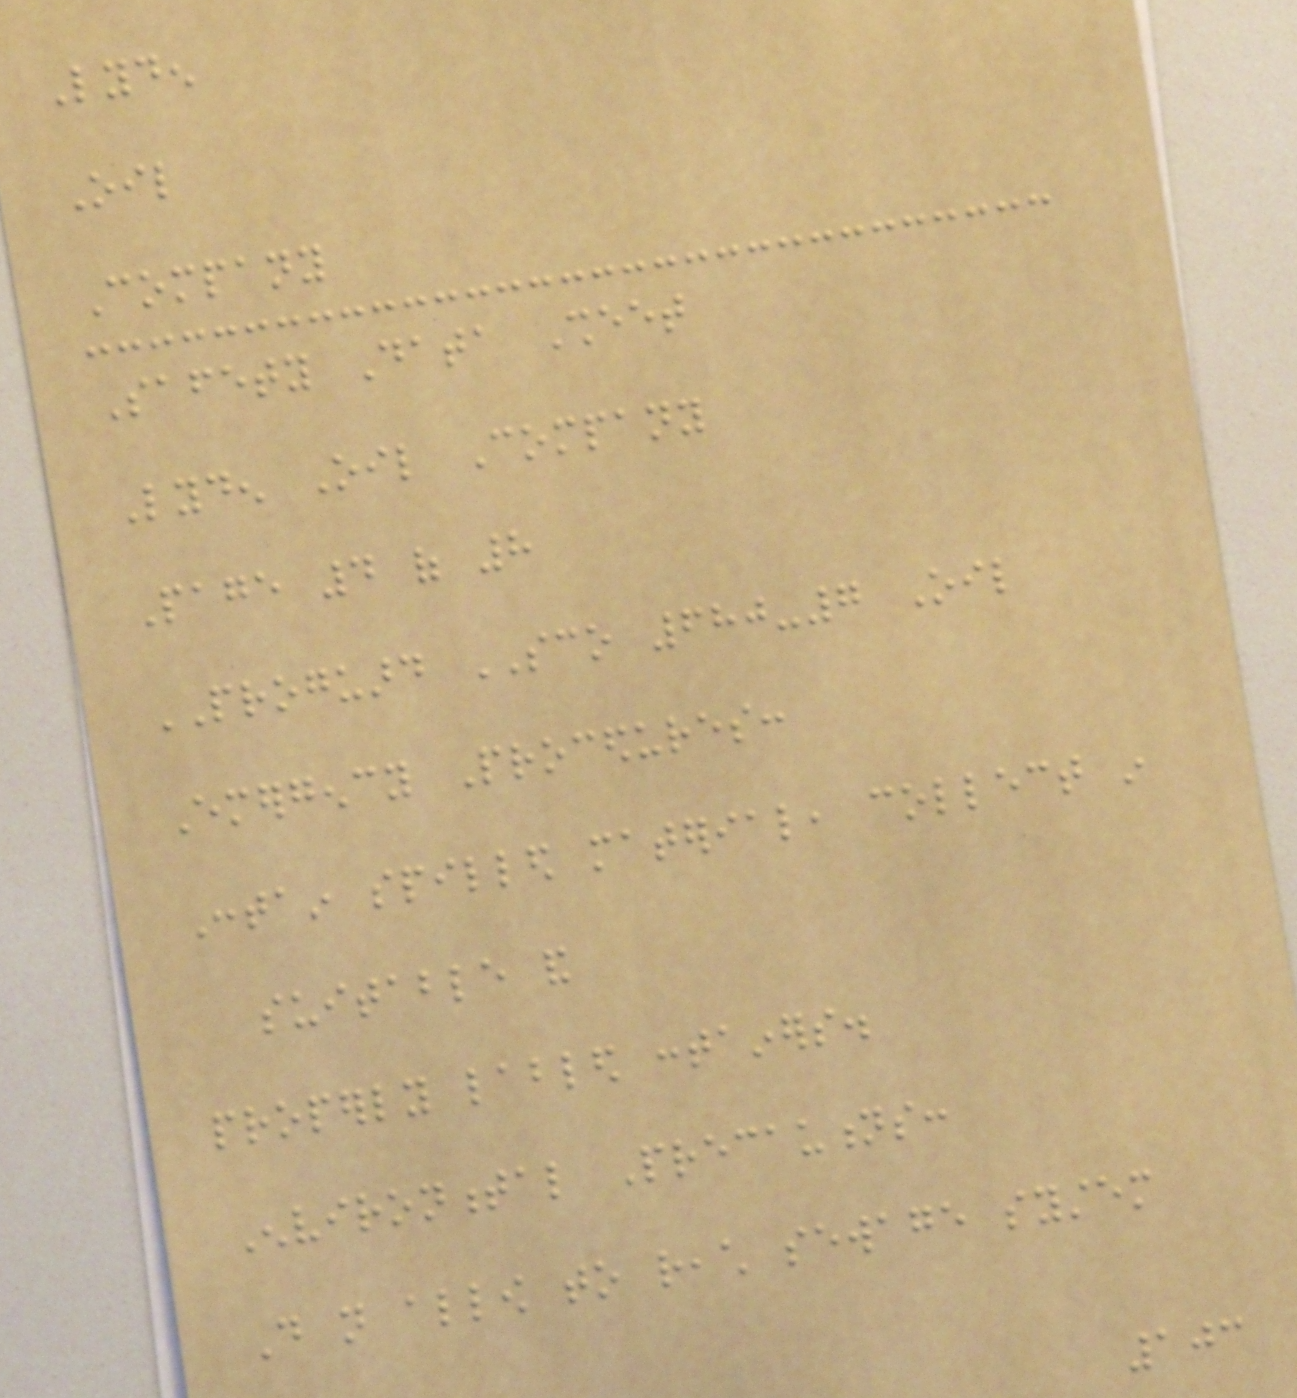Lyden
Oil
Company
Safety Data Sheet
Lyden Oil Company
Page 4 of 8
PROGUARD SCO 680-7 Oil
Emergency Procedures:
Contain spilled material, collect in
suitable and
properly labled containers.
Environmental Precautions:
Do not allow to reach sewage system
103
